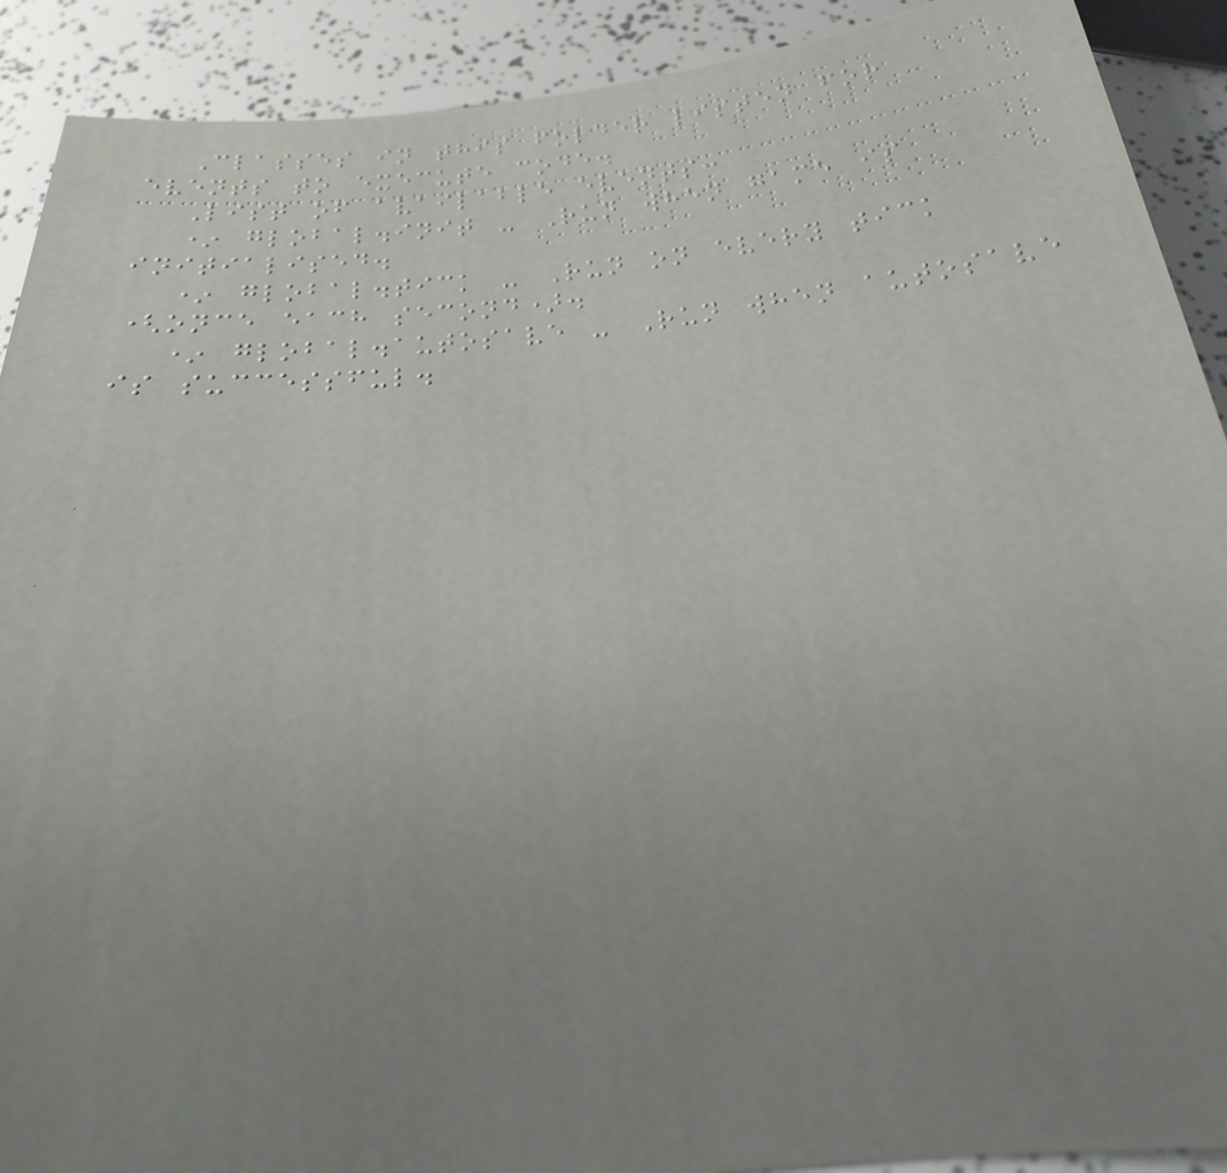Classes in this folder listen for
events to execute code.
List of available events:
* global.init - Run when game is
initialised.
* global.tick - Run on every tick
(once each second).
* global.autosave - Run when autosave
is successful.
